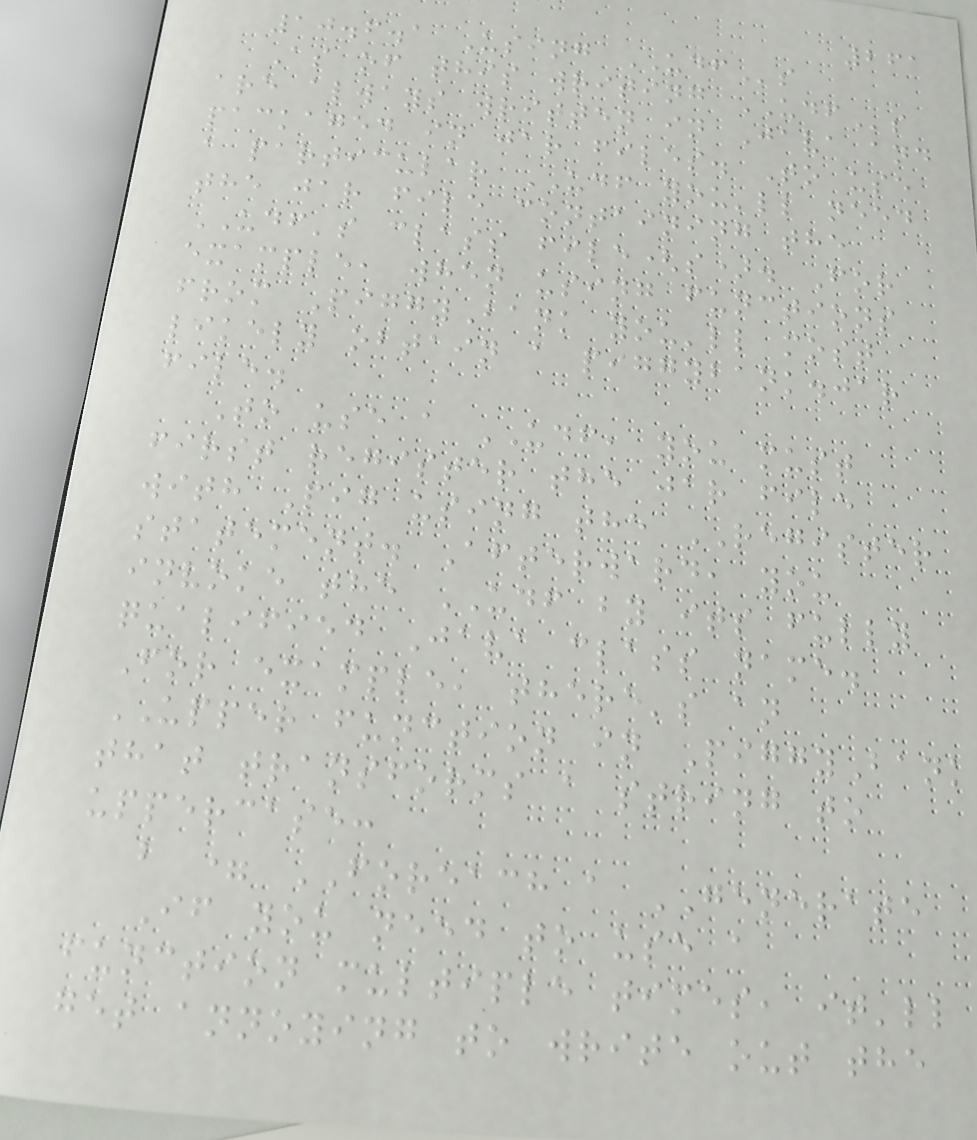261
10.6.1 Using UDFs
As of this writing UDFs
are always written in Java and
packaged in jar files. To use
a particular UDF you'll need
the jar file containing the
UDF's class file(s). For
example, when using functions
from PiggyBank you'll most
likely obtain a piggybank.jar
file.
To use a UDF, you must
first register the jar file
with Pig using the REGISTER
statement. Afterward, you
invoke the UDF by its fully
qualified Java class name.
For example, there's an
UPPER function in PiggyBank
that transforms a string to
uppercase:
b = FOREACH a GENERATE
If you need to use a
function multiple times, it'll
get annoying to write out the
